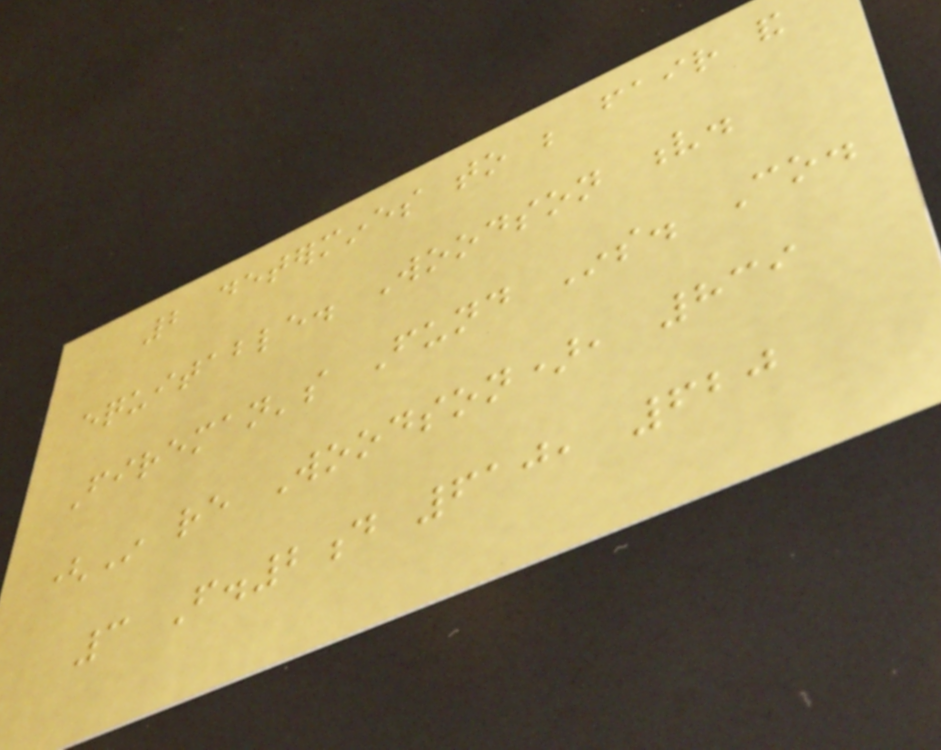2 determines to be fair and
equitable. Woodson v.
Fireman's Fund Ins. Co.
(In re Woodson), 839
3 F.2d 610, 620
